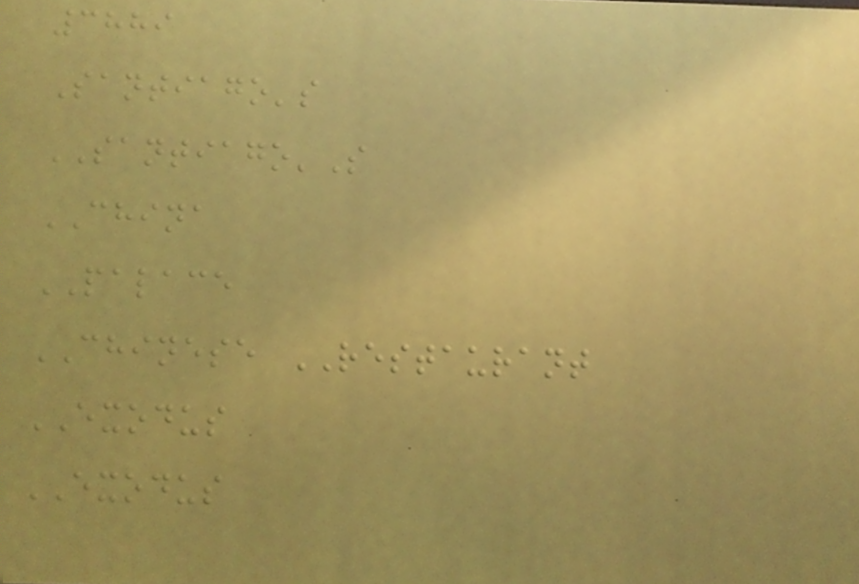3889
Santiago's
SANTIAGO'S
CHINA
PALACE
CHINESE RESTAURANT
EXODUS
EXODUS
